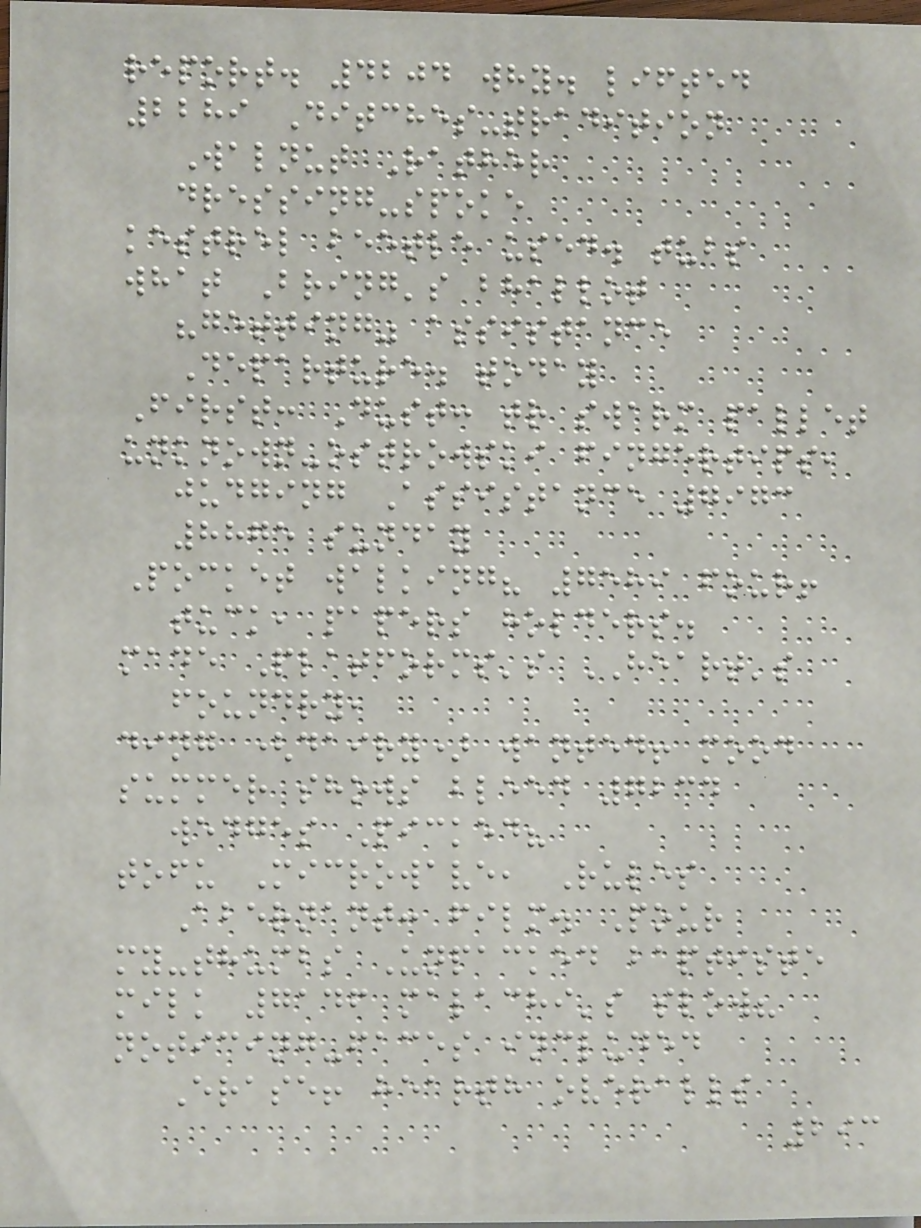report. 4204 why. lifted
2289 Ditches-tradition
Walnut Rather
dressing-spoke
kestrel beetle used. tubs
what Bring's bhallot
"getting" assistance
Departure. today
First: Dust: tr swarm pallet
unknown-ostrowski fingertips,
judging Assistance 7973
8875 sunday
Pocket walking? 7589 four!
tuck, papers holders.
made Platforms's HEART's
foundry,
ding (dairy) wanted! mood
summer shows bleed 7234
wedges Picked?
tofu Microwave, Rules
Abernant: film. Pour
my-thumbs Unpacked baptiste
milk 7146 malachi's slow?
noticing-faces included
Erase! hearth overalls
293
